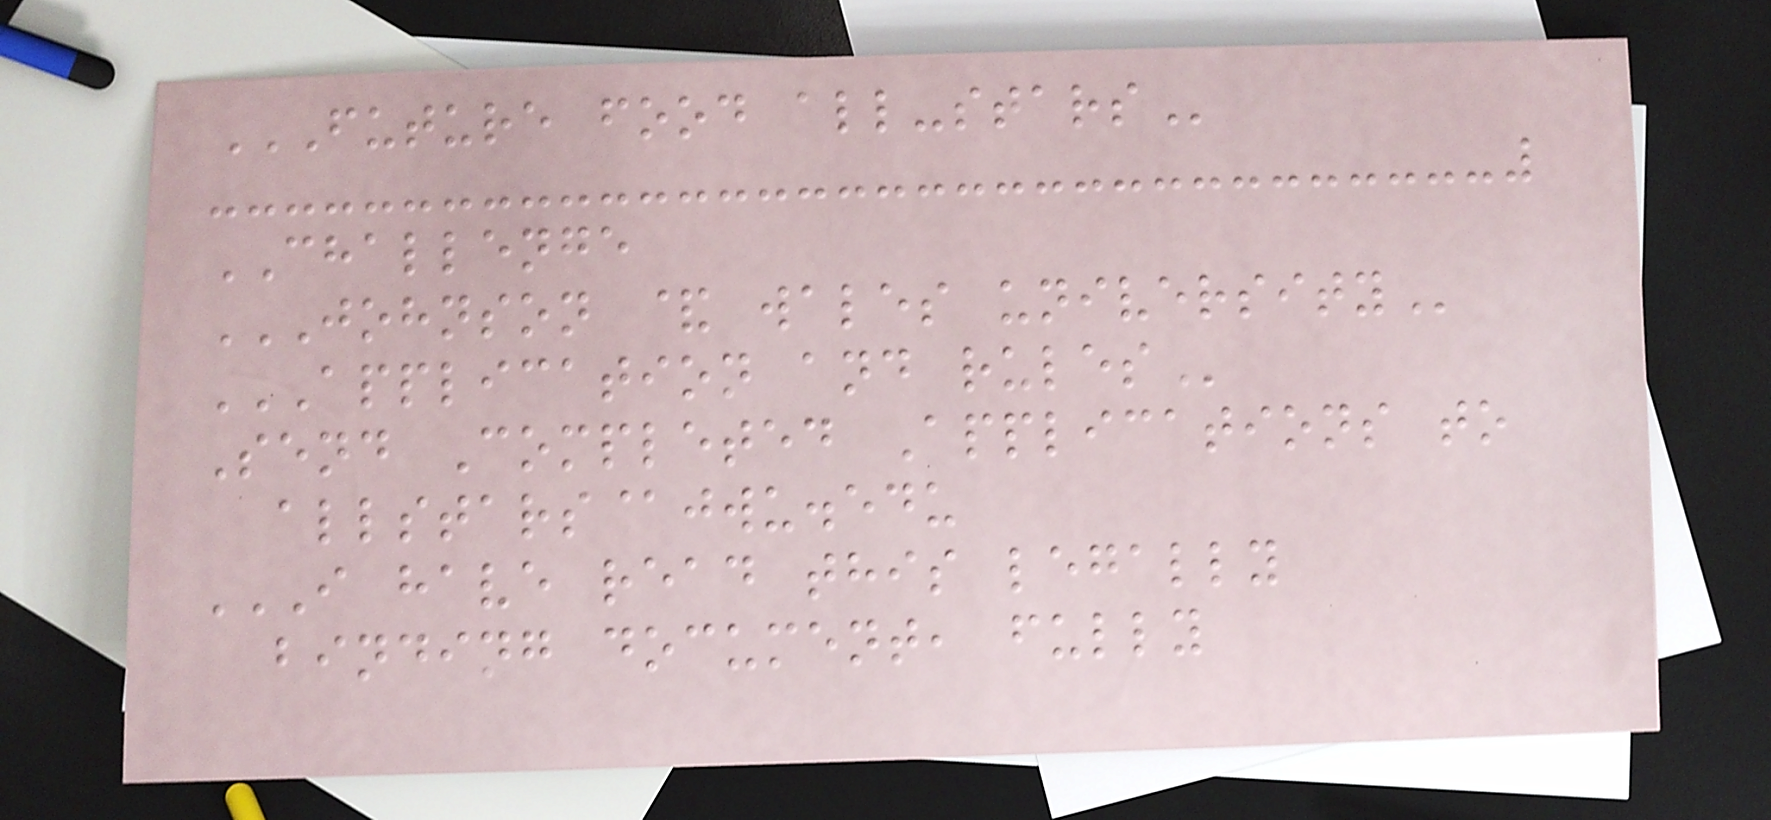FUTURE FOOD ALL-STARS
CHALLENGE
JOHNSON & WALES UNIVERSITY
APPLICATION AND RULES
Send Completed Applications to
allstars@jwu.edu
I HAVE READ THIS LEGALLY
BINDING DOCUMENT, FULLY
